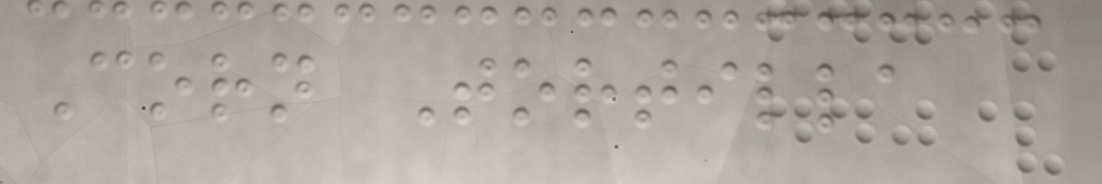Corn Tortilla
